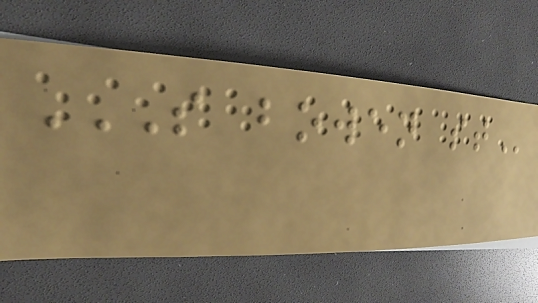S BOWEN ST
